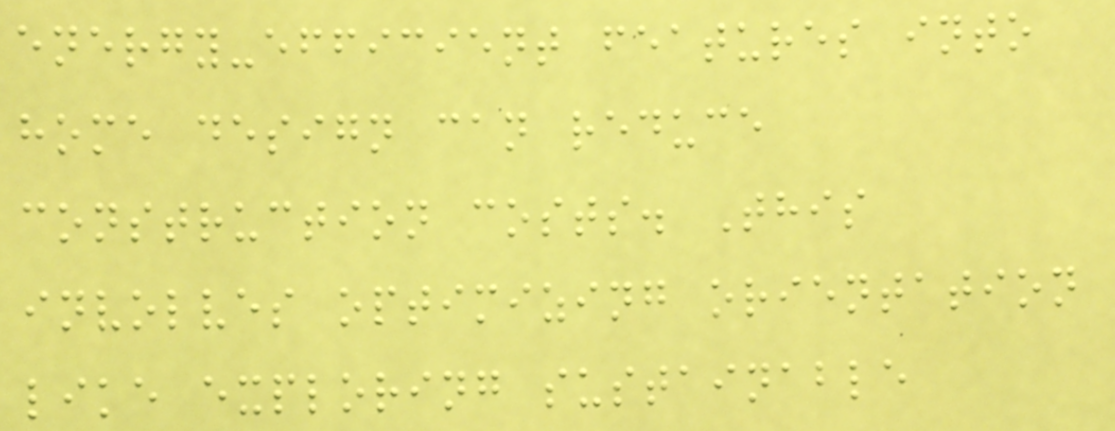energy-efficient features into
home design can reduce
construction costs. This
involves optimizing orientation
like exploring sustainable
